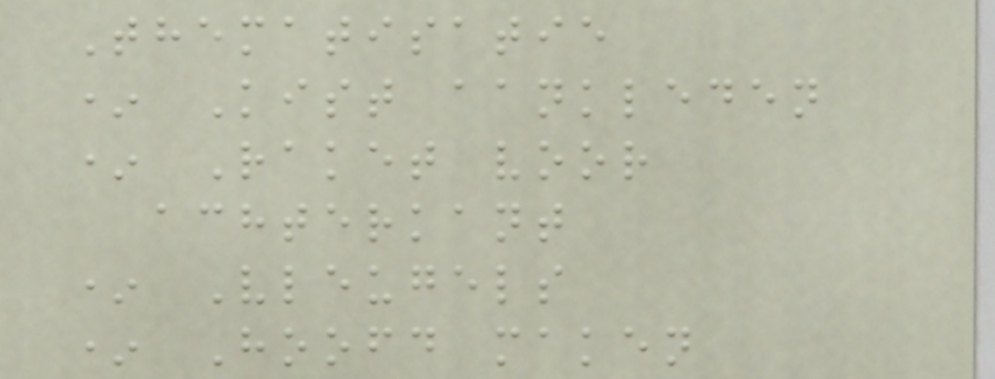Thematisatie
* Kist aankleden
* Raket voor
achterkant
* Vleugels
* Hoofd maken
